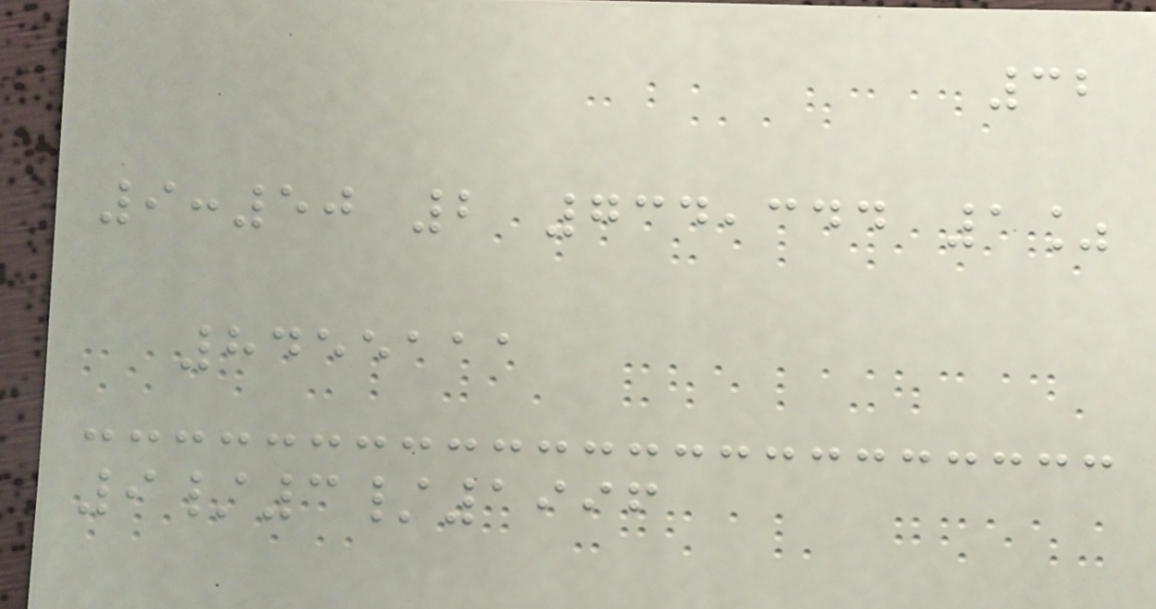32
9:50 2 734,344 1%
8455111
9/3/1996
